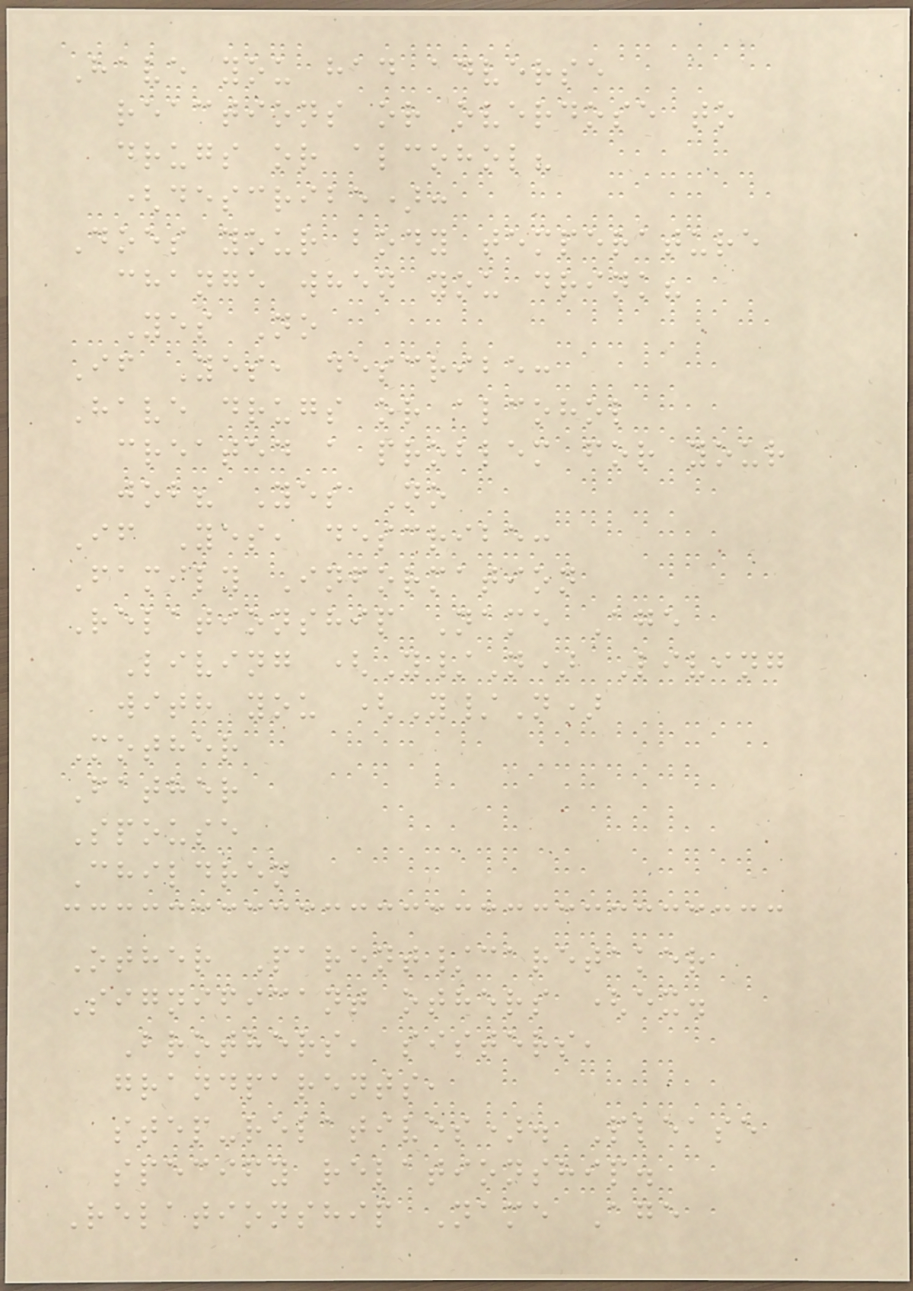Have you had adverse
reactions or overdose to
drugs or alcohol?
(describe):
Does your body temperature
change when you drink?
Yes No
If Yes, describe:
Have drugs or alcohol
created a problem for your
job? Yes No
If Yes, describe:
Family Information
Relationship Name Age
Living (Y/N) Living
with you (Y/N)
Mother
Father
Spouse
Children
Other Parent/caretaker
Significant others (ex.
Brothers, sisters,
grandparents,
step-relatives). Please
specify relationship.
Relationship Name Age
